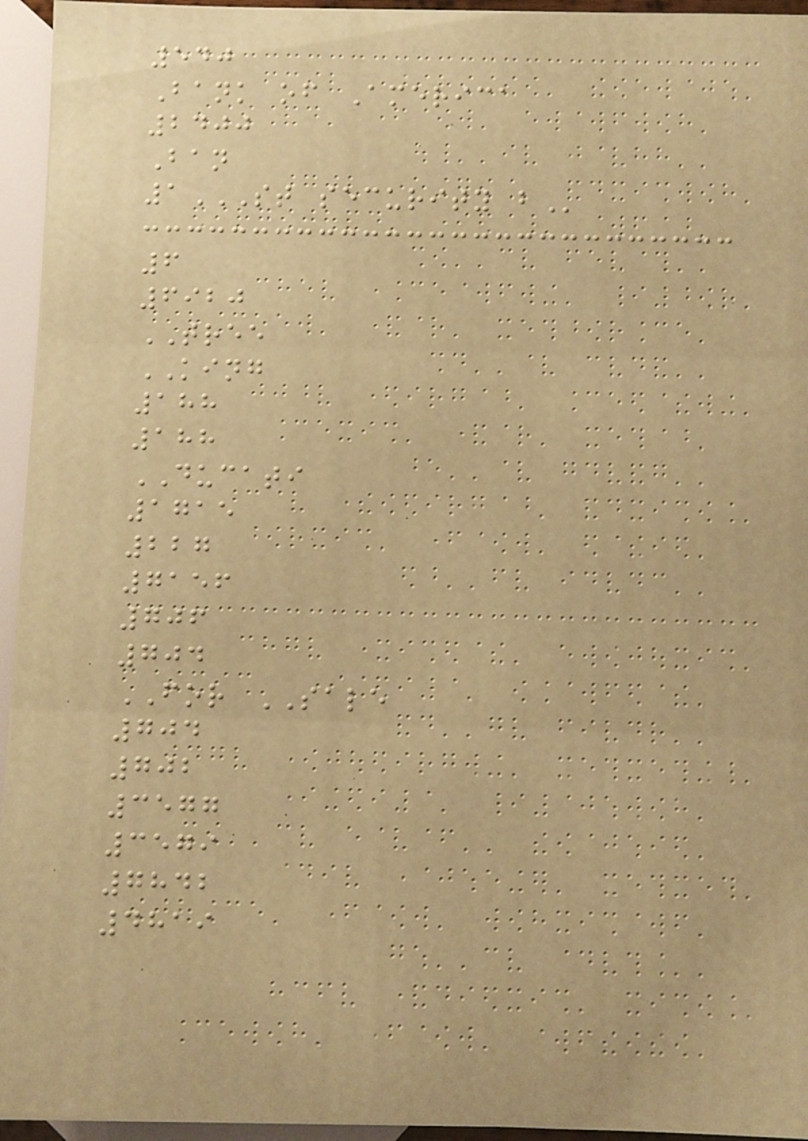540
Bank of America
2400
Ban
1ST SECURITY B
6
6920
TREE
KING
188
188
DUCATI
1715
227
7156
706
704
FOR SALE
704
702
3577
3579
7842
4819
